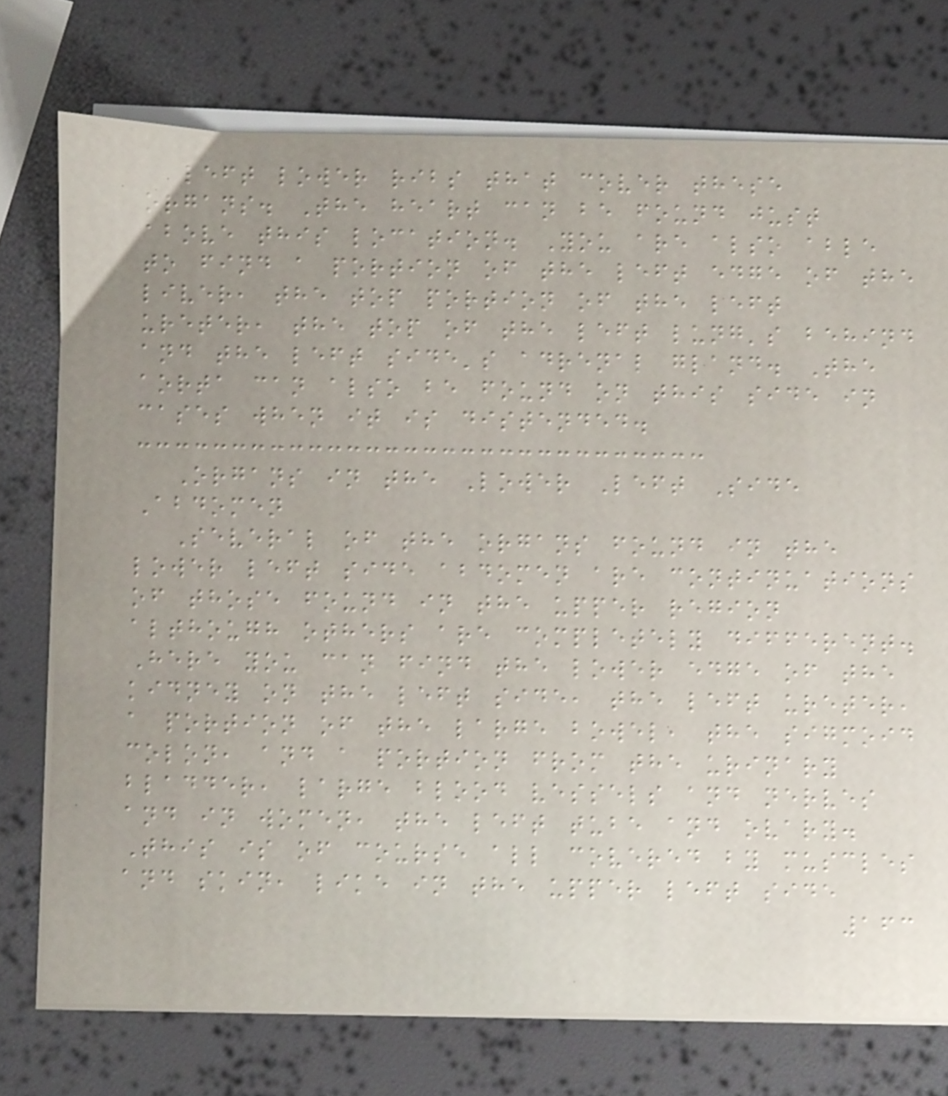left lower ribs that cover these
organs. The heart can be found just
above this location. You are also able
to find a portion of the left edge of the
liver, the top portion of the left
ureter, the top of the left lung's behind
and the left side's adrenal gland. The
aorta can also be found on this side in
cases when it is distended.
Organs in the Lower Left Side
Abdomen
Several of the organs found in the
lower left side abdomen are continuations
of those found in the upper region
although others are completely different.
Here you can find the lower edge of the
kidney on the left side, the left ureter,
a portion of the large bowel, the sigmoid
colon, and a portion from the urinary
bladder, large blood vessels and nerves
and in women, the left tube and ovary.
This is of course all covered by muscles
and skin, like in the upper left side
163
